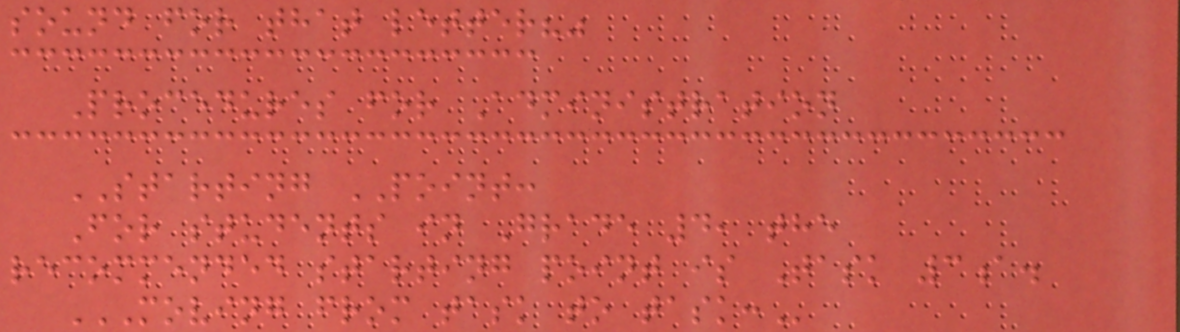sound for that letter?"
Procedures for Administration
STARTING POINT:
For students in Grade 4, the
recommended starting point is Task 3a.
MOVING FROM TASK TO TASK:
